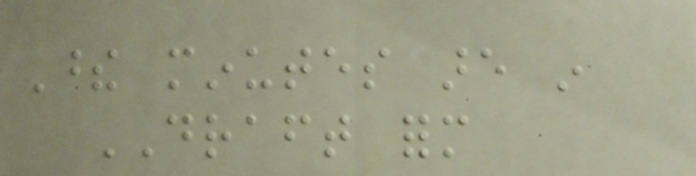These minutes are in
DRAFT form
